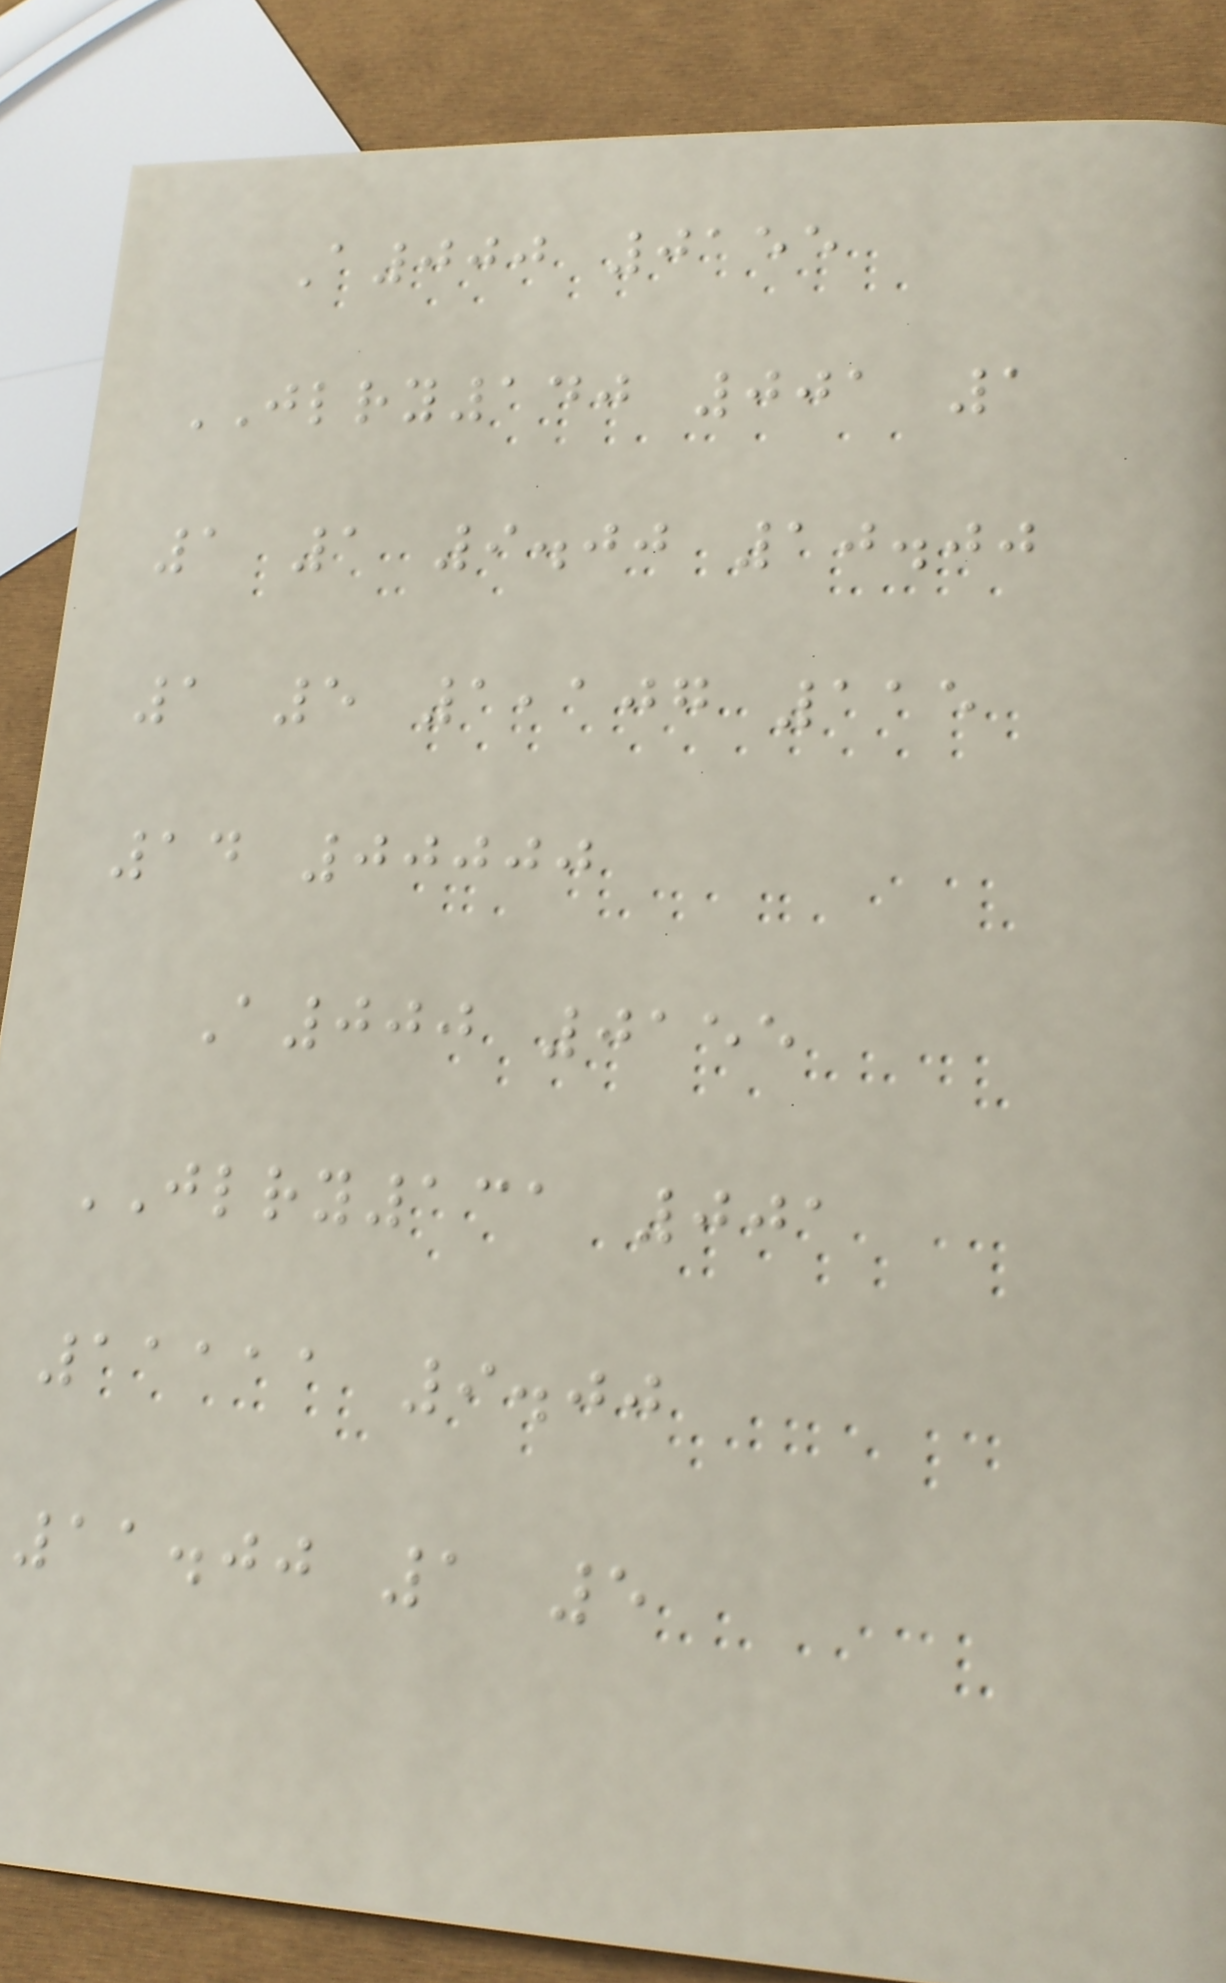A000 0155
JLRY140 001 1
1 1 9.00 10.00
1 5 1,107 115
14 00000
A000 0155
JLRY131 001
11111 9.00
11.00 1 5
